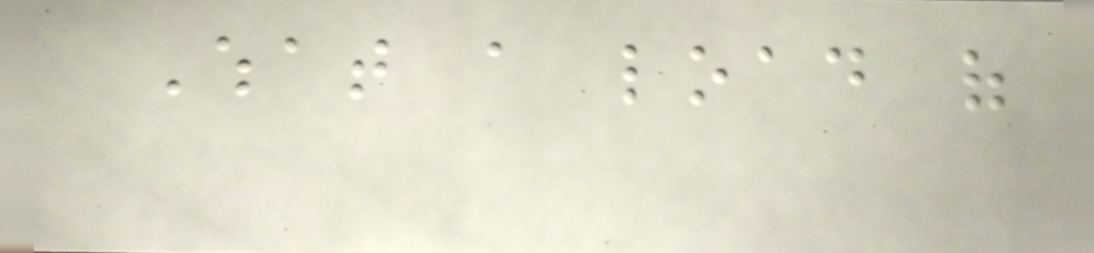What a load of
